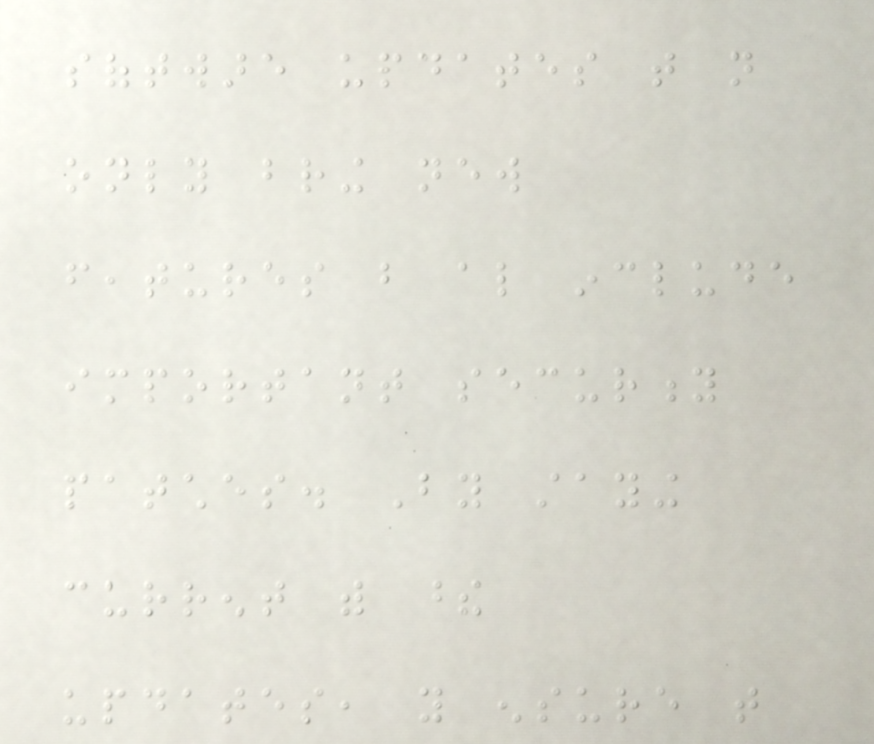software updates that not
only bring new
features but also include
important security
patches. By staying
current with these
updates, you ensure that
